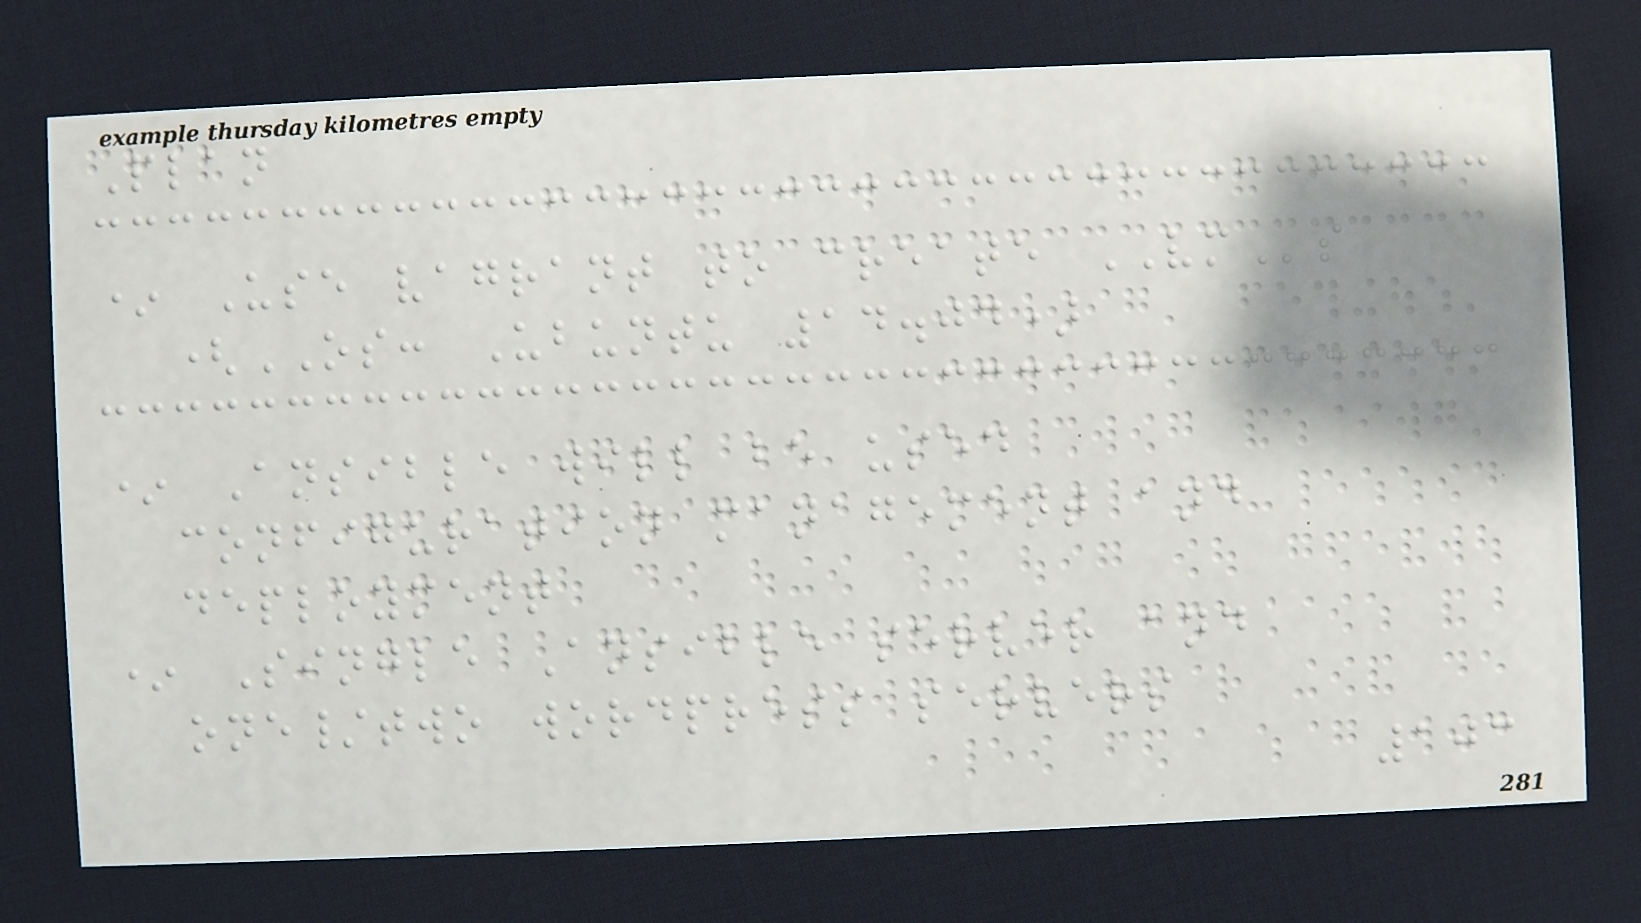Plan
* Use vagrant to create VMs
(OS: Ubuntu 14.04)
* Ansible will be used
configuration management and
deployment
* Single Ansible server and
one/two wordpress servers
103
